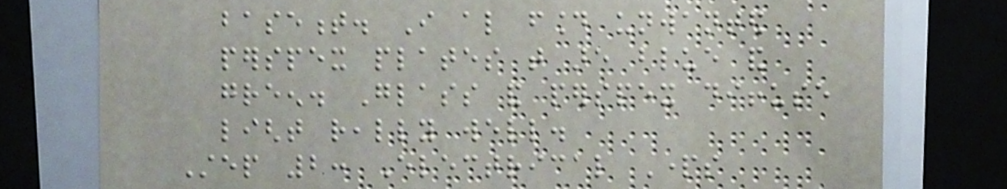basement. I also found unwanted
perspex plates that are blue and
green. Glass and perspex diffuse
light really well.
Step 2: Electrical Parts
